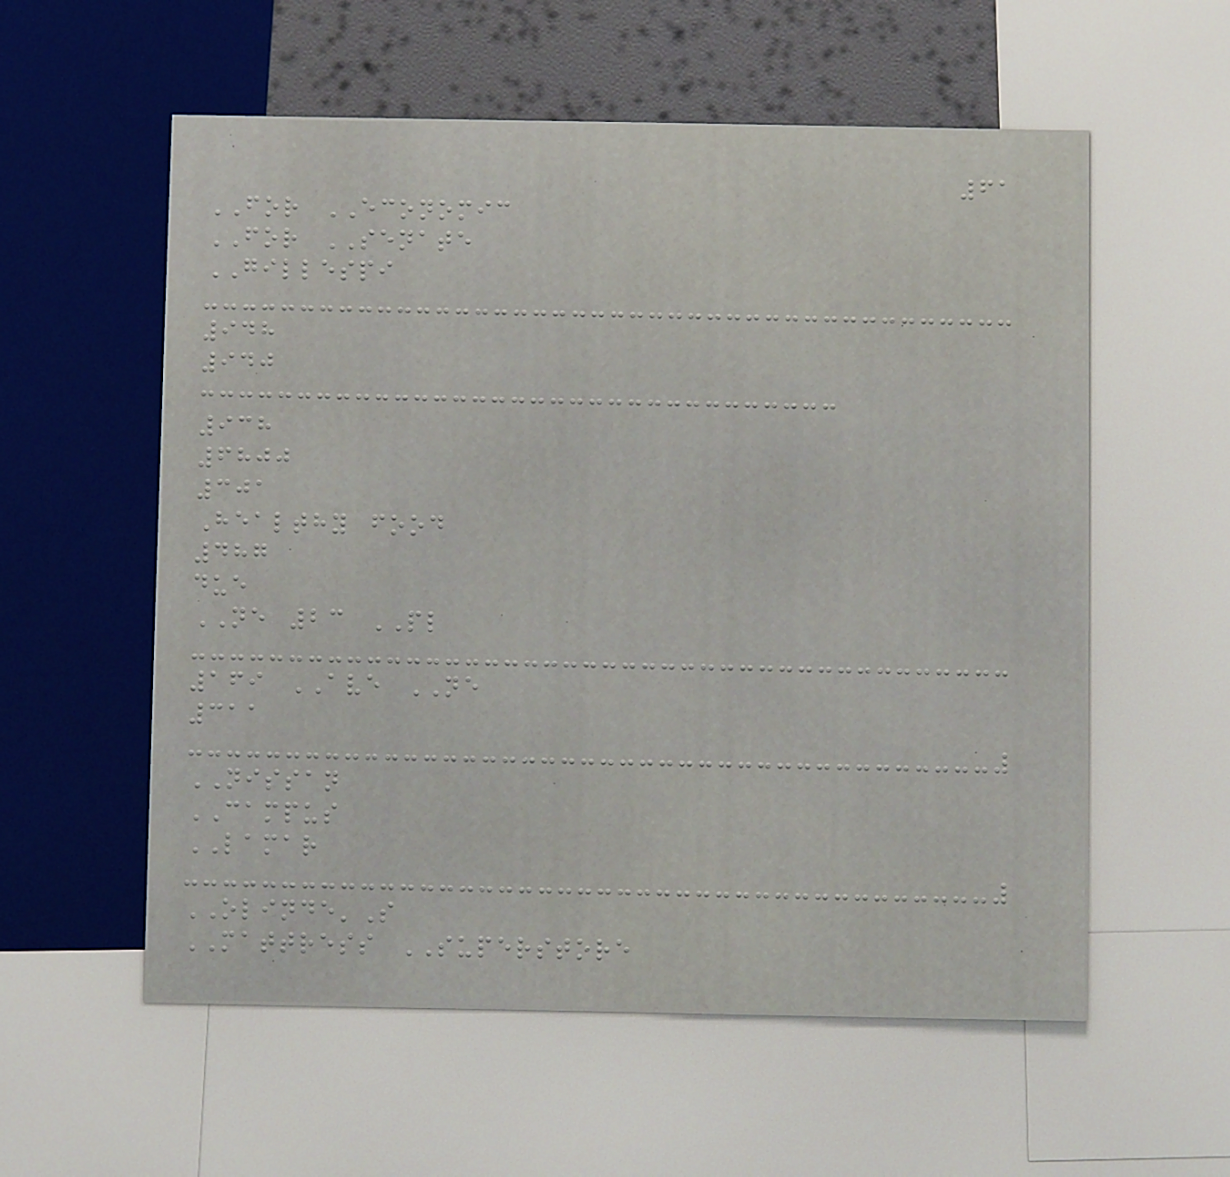61
FOR ECONOMIC
FOR SENATE
GILLESPI
948
940
938
6800
301
Healthy food
487
due
NE 23 PL
169 AVE NE
311
NISSAN
CAMPUS
LAMAR
OLINDE'S
MATTRESS SUPERSTORE
